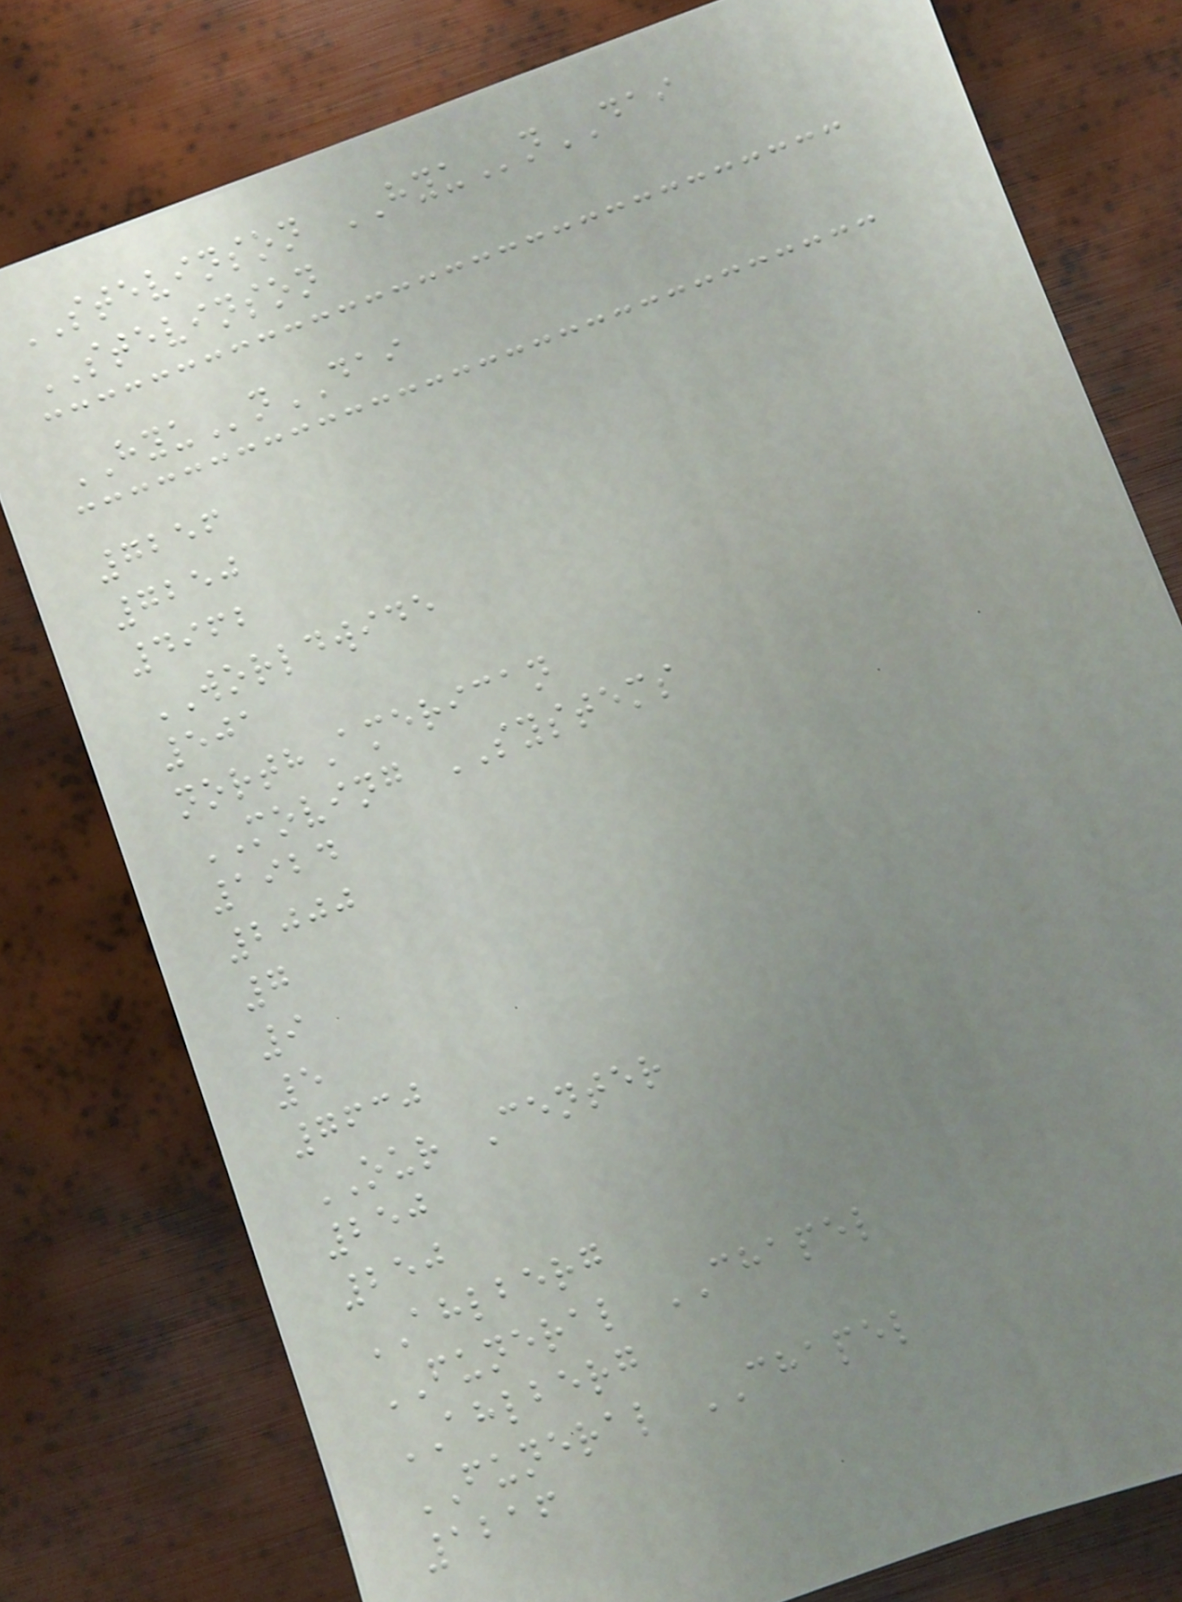STEVINSON HYUnDAI
STEVINSON
HYUnDAI
7256
7250
4962
WORLDWIDE
501
northAmerican
MOVING SYSTEMS
1924
2000
7
9
5
7630
OUR Center
250
250
AHLBERG
FUNERAL CHAPEL
AHLBERG
FUNERAL CHAPEL
1216
